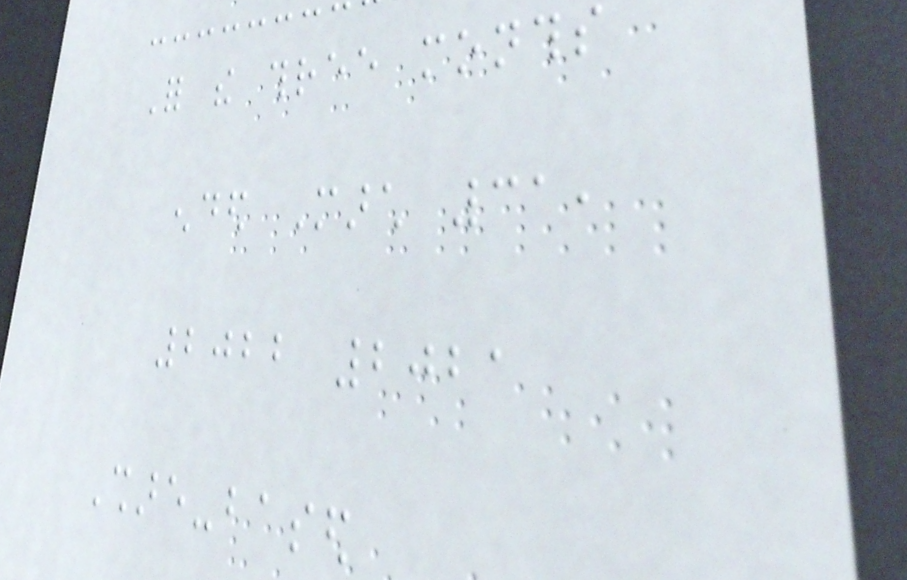For the three months
ended March 31,
2022 2021
Share-based
